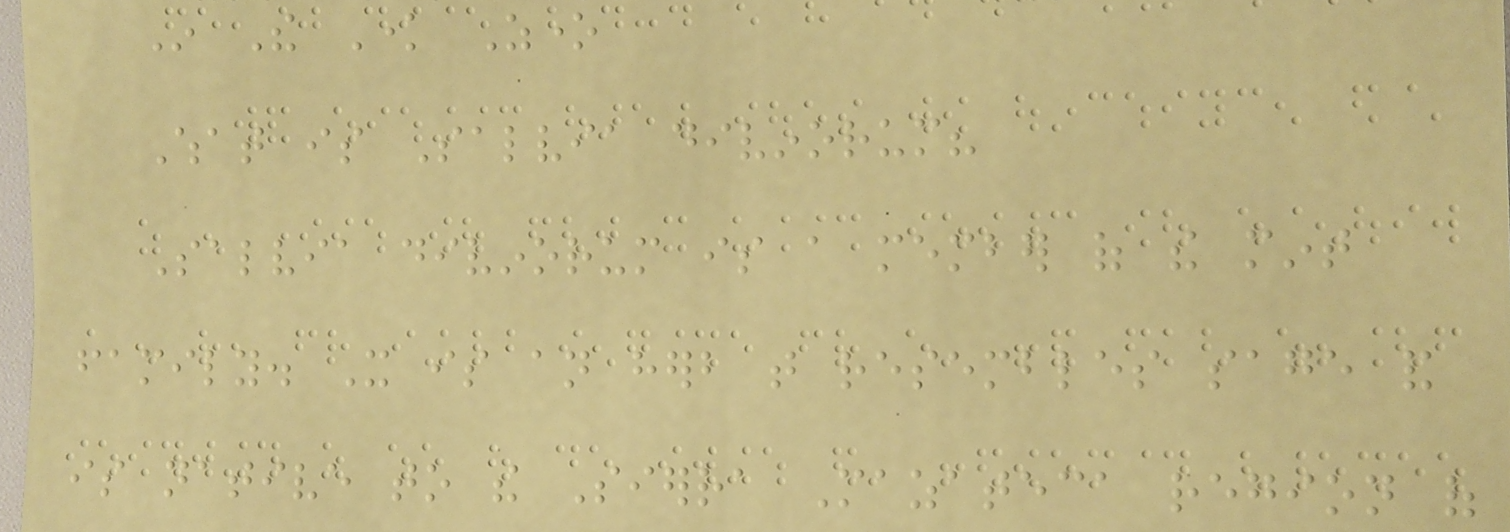In The Know Zone
What is Salvia divinorum?
Salvia divinorum is a member of the mint
family. It is an herb that resembles sage and
is native to the Sierra Mazateca region of
